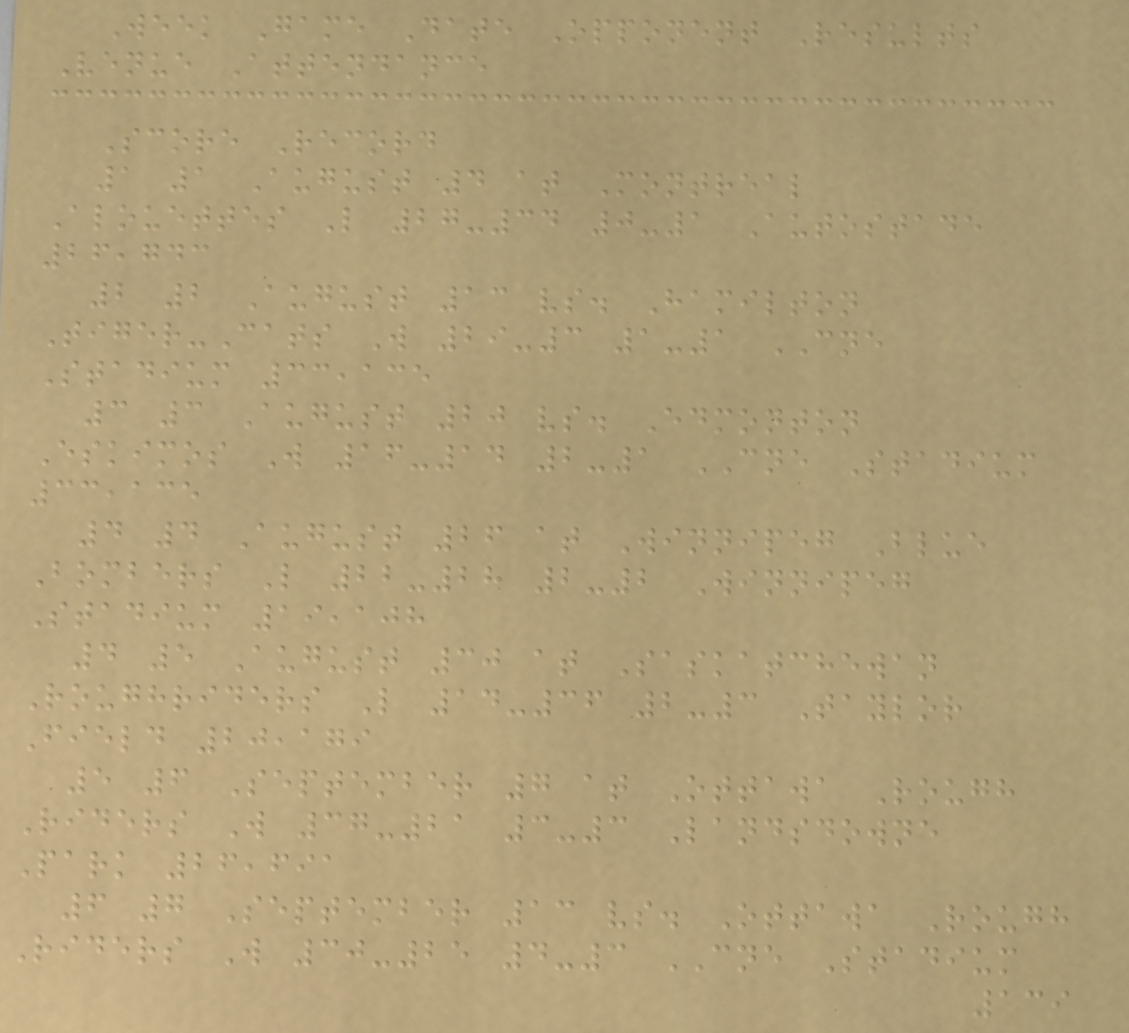Week Game Date Opponent Results
Venue Attendance
Score Record
1 1 August 4 at Montreal
Alouettes L 27-34 0-1 Autostade
26,743
2 2 August 13 vs. Hamilton
Tiger-Cats W 29-3 1-1 CNE
Stadium 33,135
3 3 August 20 vs. Edmonton
Eskimos W 16-14 2-1 CNE Stadium
33,135
4 4 August 26 at Winnipeg Blue
Bombers L 22-28 2-2 Winnipeg
Stadium 19,108
4 5 August 30 at Saskatchewan
Roughriders L 14-36 2-3 Taylor
Field 20,179
5 6 September 7 at Ottawa Rough
Riders W 37-21 3-3 Landsdowne
Park 26,691
6 7 September 13 vs. Ottawa Rough
Riders W 30-25 4-3 CNE Stadium
139
